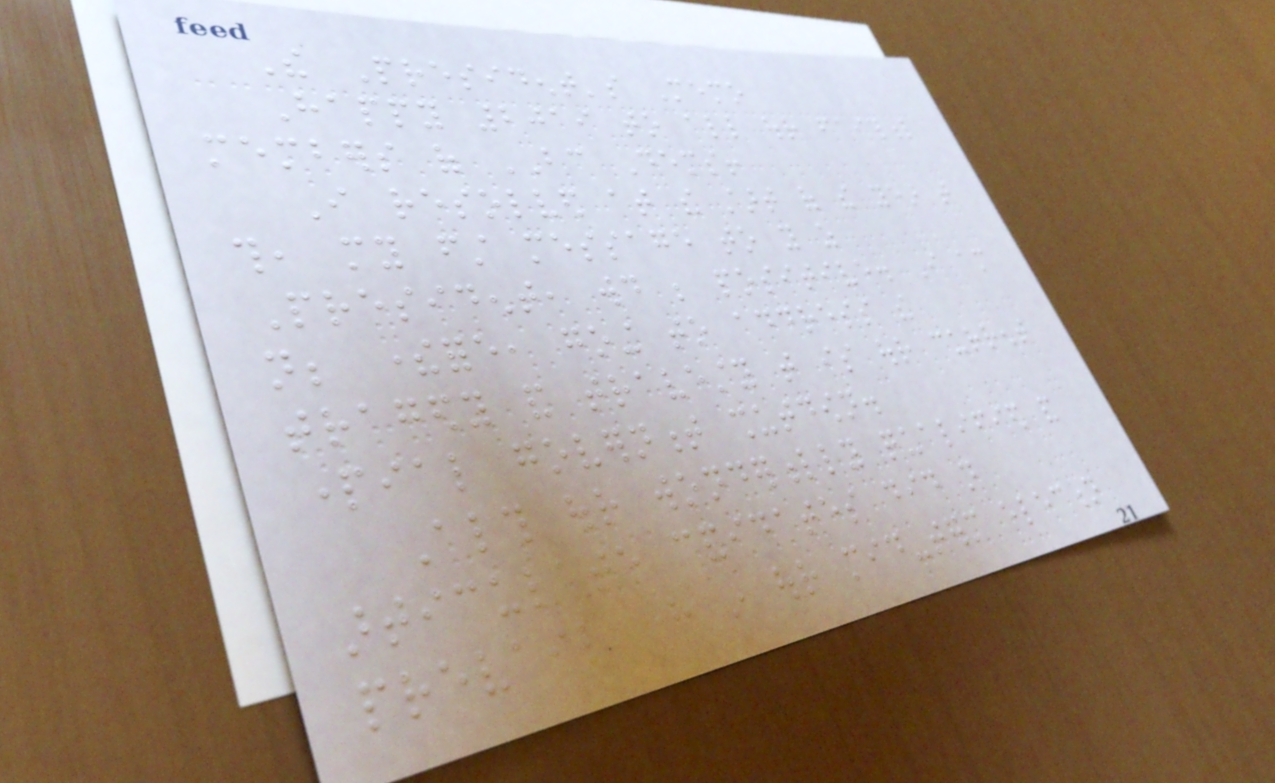The President's Memo
Happy 2019 to all our faithful
members of BC Dems!
I resolved at the start of the year that
this, my first message to you as
President, would be positive. I am
not; therefore, going to address the
tragedy and travesty that is our current
partial government shutdown.
Although our wonderfully qualified and
articulate candidates did not
prevail here in our mid-term election
